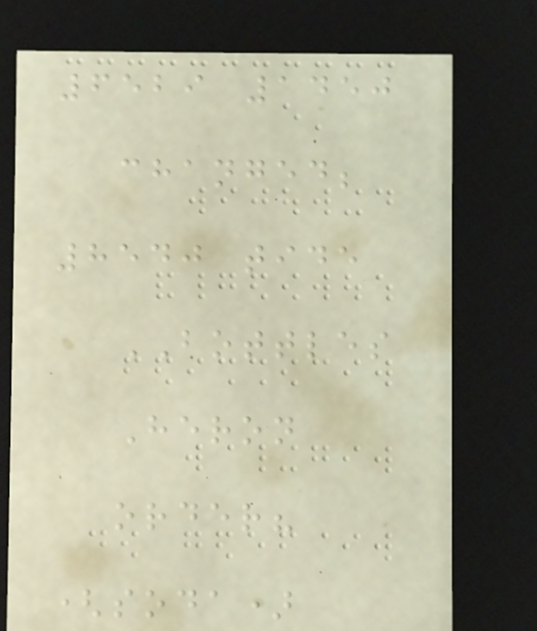6529 1450
changed;
8540 tide
BOTTLES
Heron
order?
(soda)
